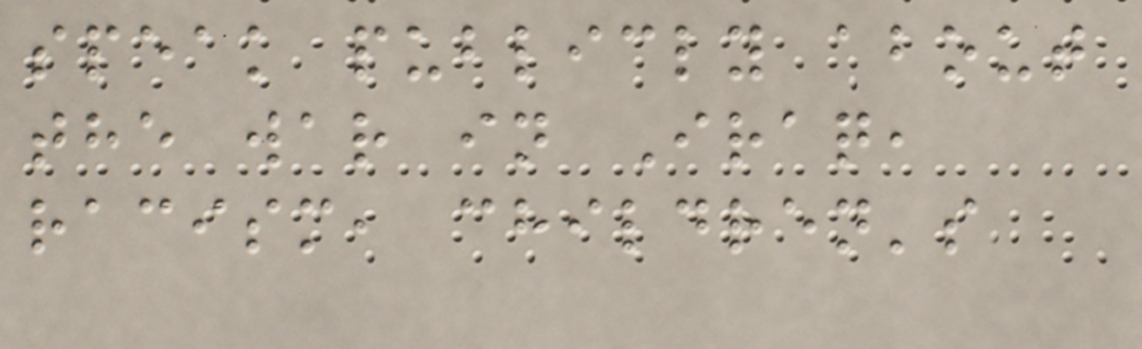speak publicly about
the war in Iraq,
racism, children's
